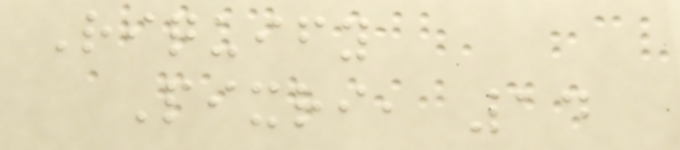Riquify
Pixri, 14
